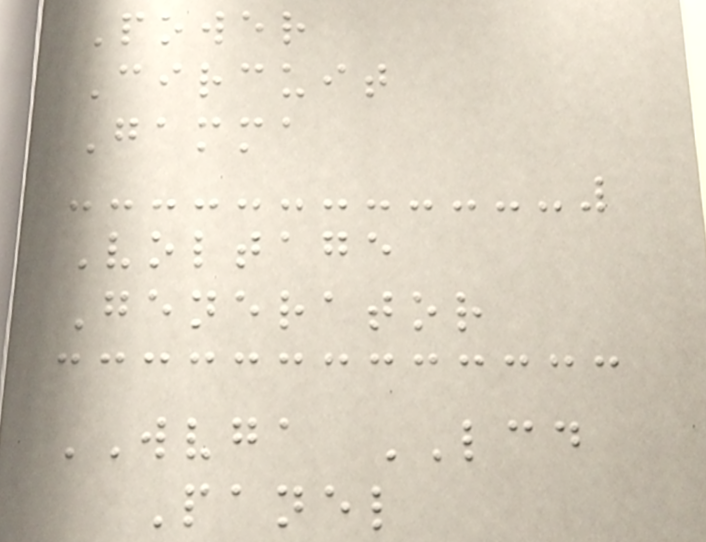Power
Circuit
Gamma
Voltage
Generator
WVGA LCD
Panel
